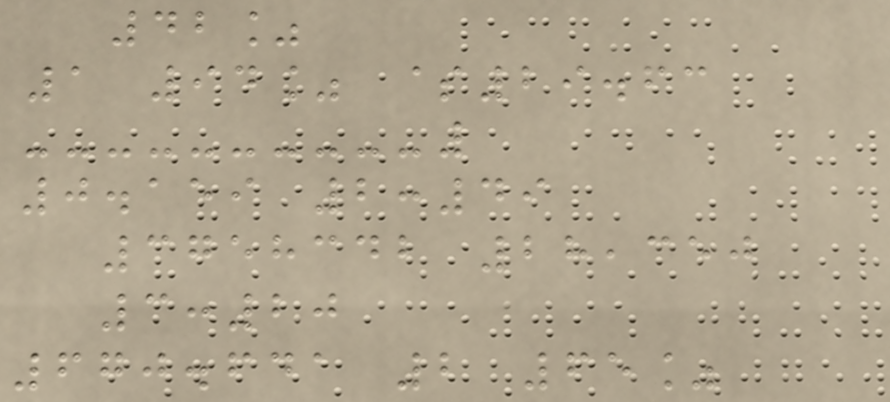42%
1 94% $29.63
0.159 2:49
3758342 28,350
3:20
670.641 2 65%
